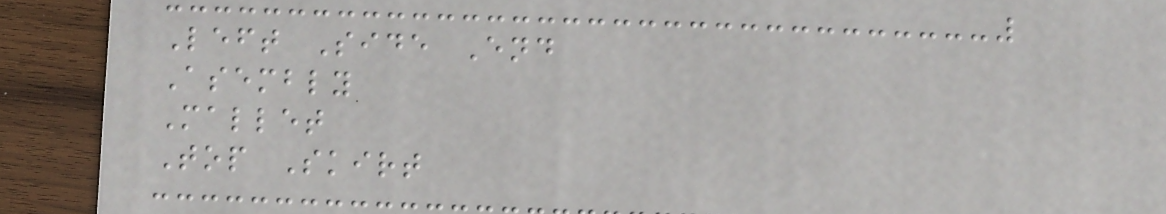Left Side End
Asembly
Mallet
Top Skirt
